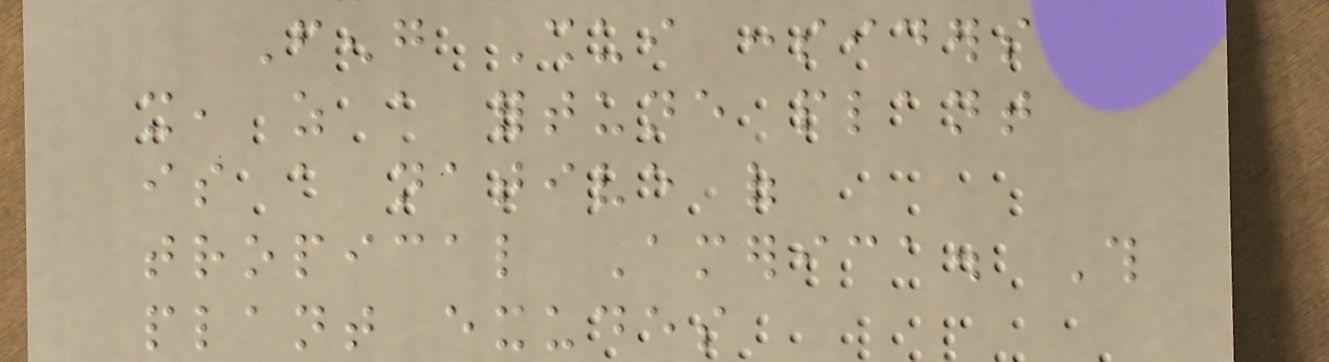Feng Shui considers
it, as a fortune plant
is a native of
tropical America. This
plant exudes
